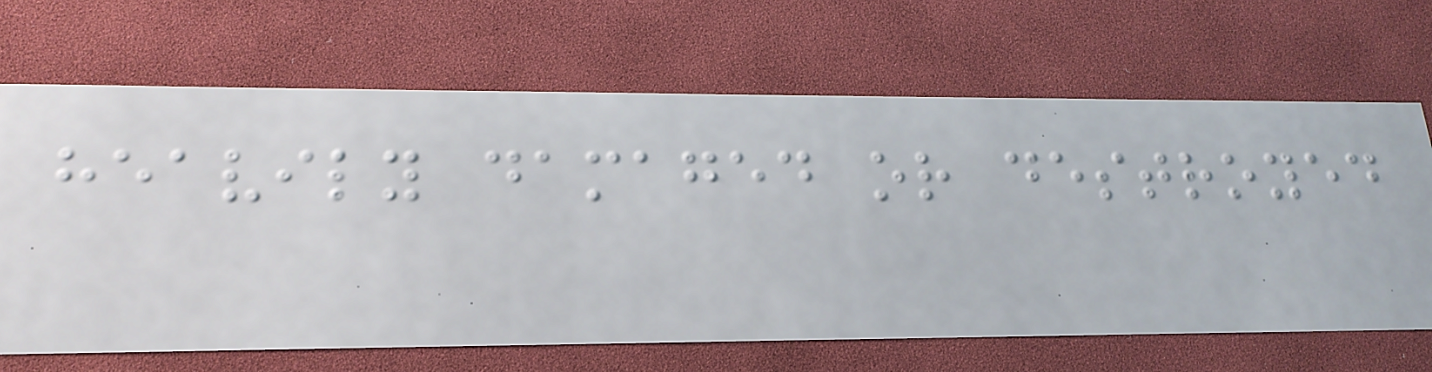heavily damaged or destroyed
